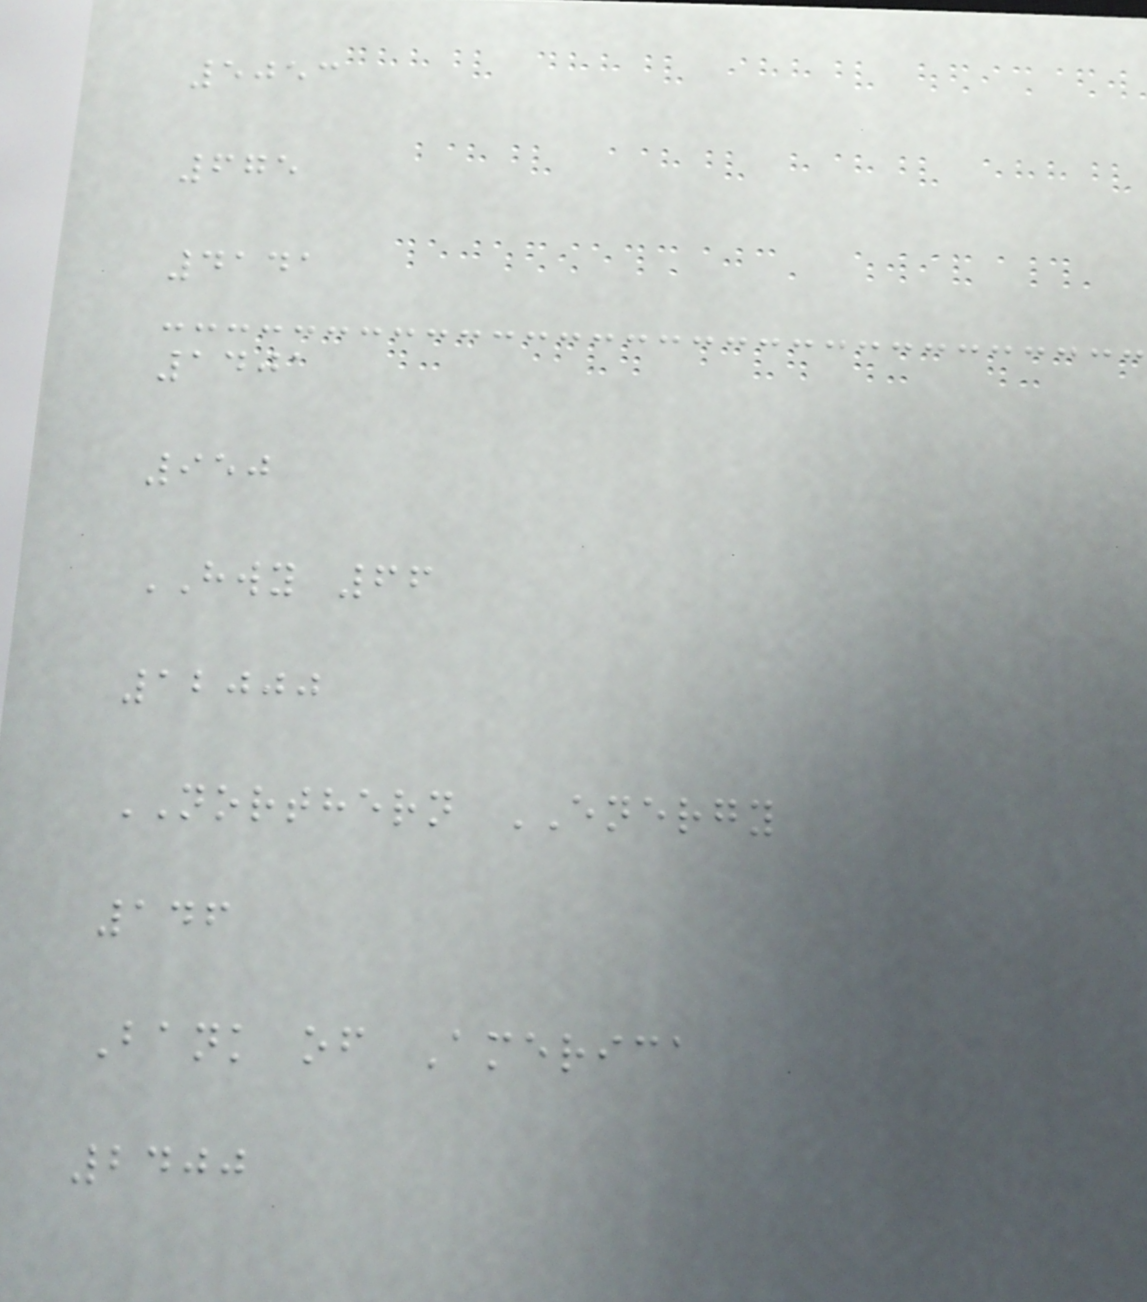5053
675
4141
1401
950
HWY 66
12000
NORTHERN ENERGY
146
Bank of America
2400
